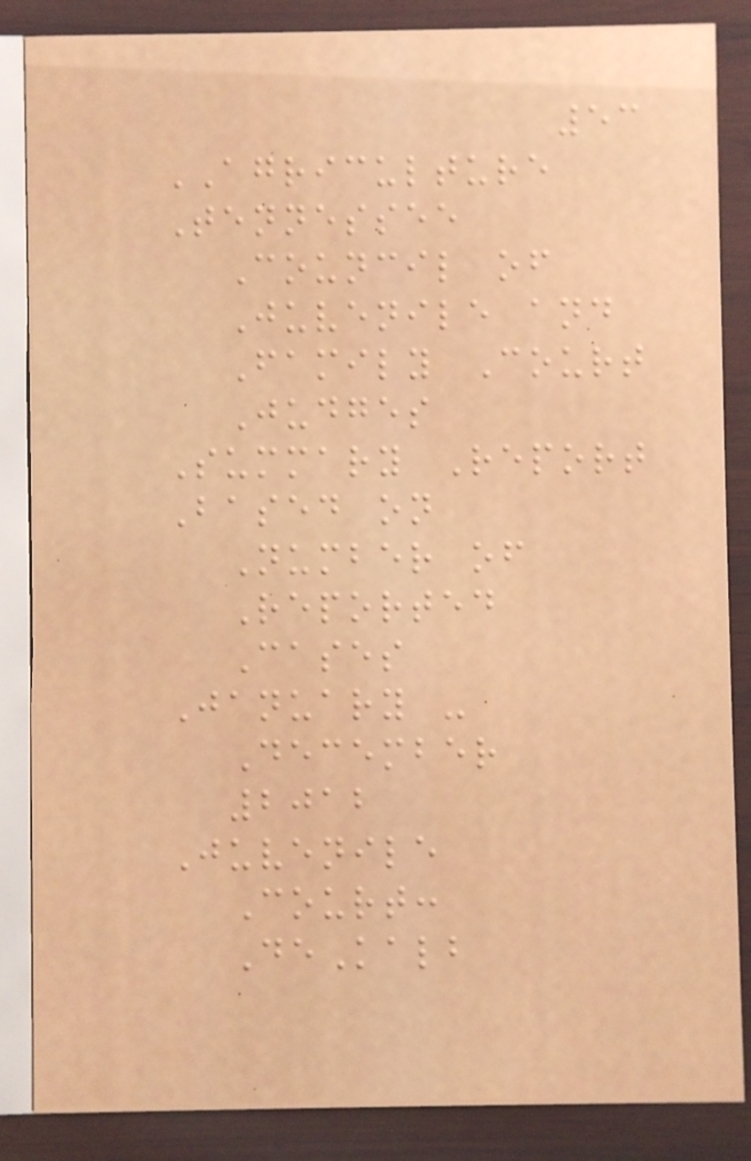53
AGRICULTURE
Tennessee
Council of
Juvenile and
Family Court
Judges
Summary Report
Based on
Number of
Reported
Cases
January -
December
2012
Juvenile
Court:
DeKalb
